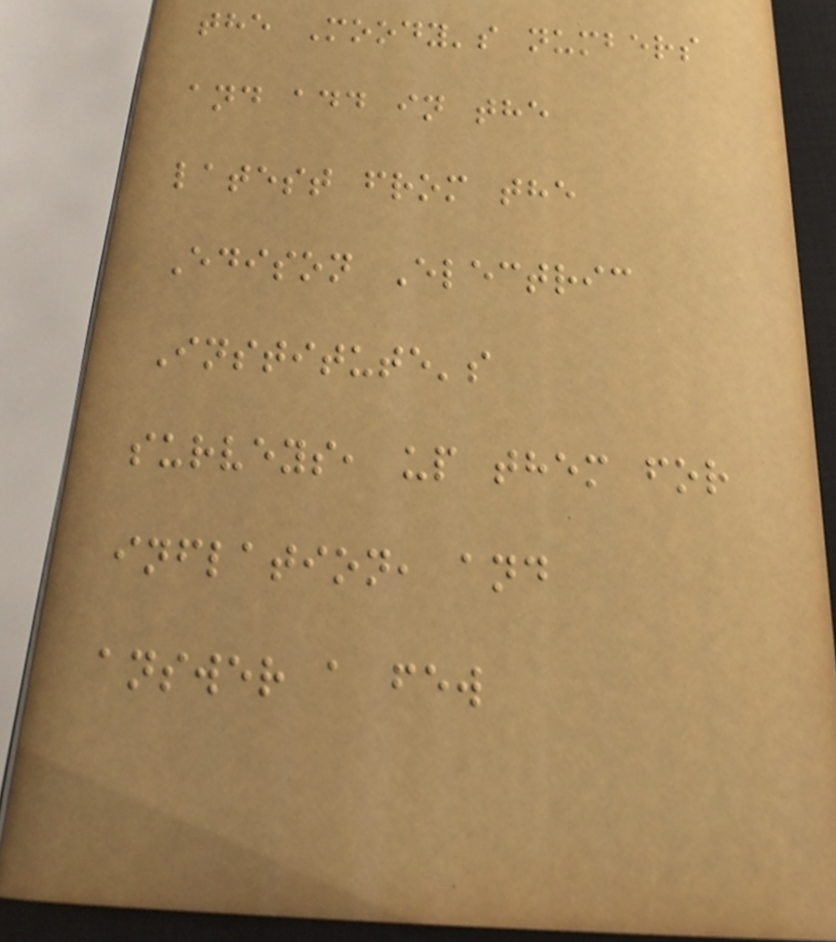the Moody's numbers
and add in the
latest from the
Edison Electric
Institute's
surveys, up them for
inflation, and
answer a few
